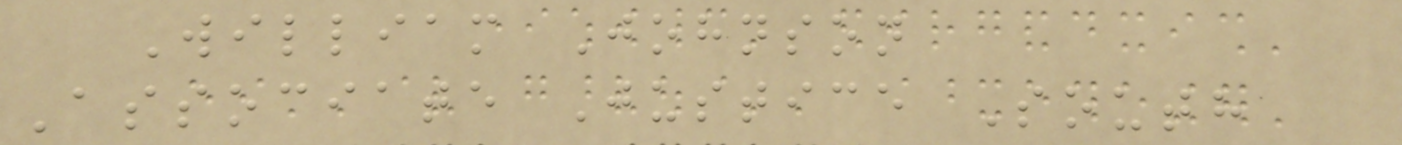William Johnson
Associate Justice South
